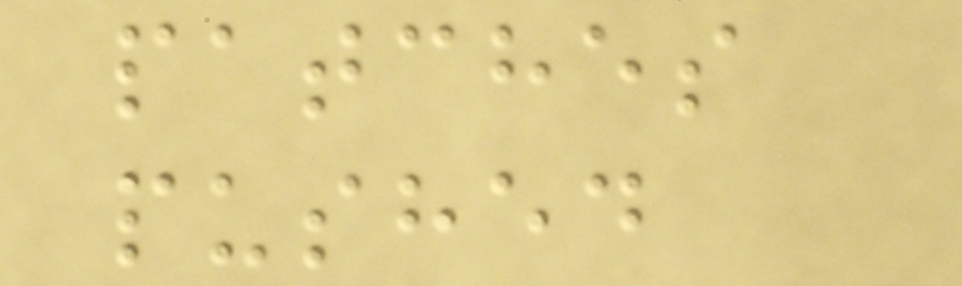patches
pushed
